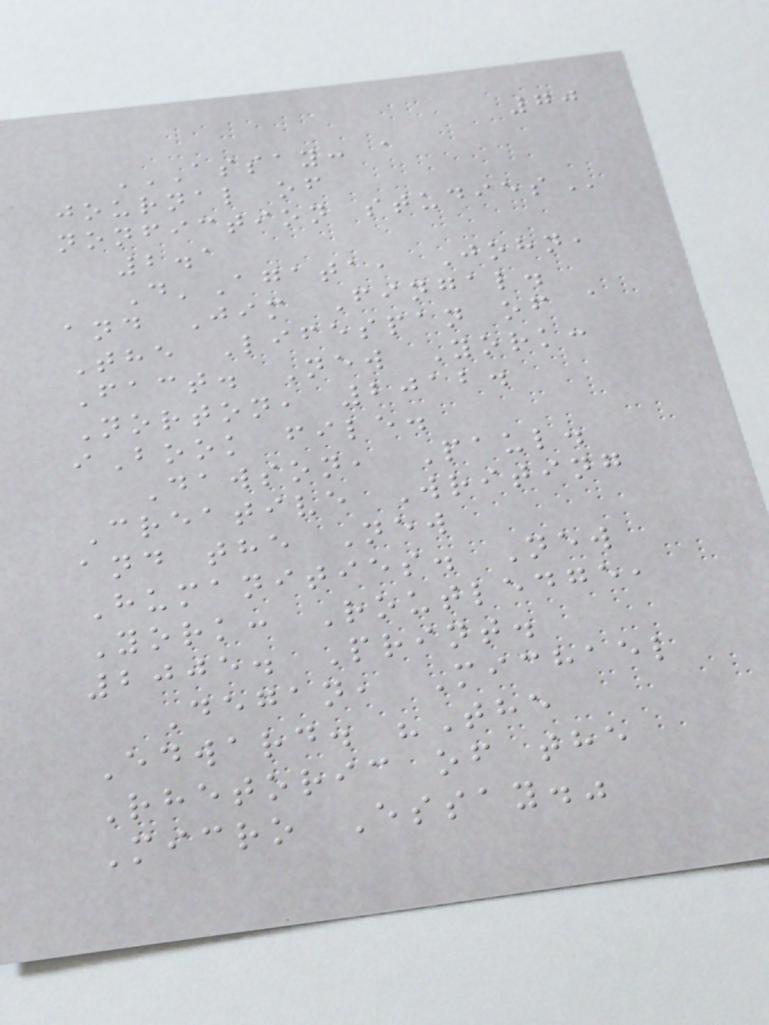70
ASSAY: A
JOURNAL OF
NONFICTION STUDIES
2.1
D'Agata, John,
and Jim Fingal.
The Lifespan of a
Fact. New York:
Norton, 2012.
iBook file.
Dawson, Paul.
Creative Writing
and the New
Humanities. New
York: Routledge,
2005. Print.
Degan, Michael
Edward. "The
Rhetoric of the
Micro Essay."
